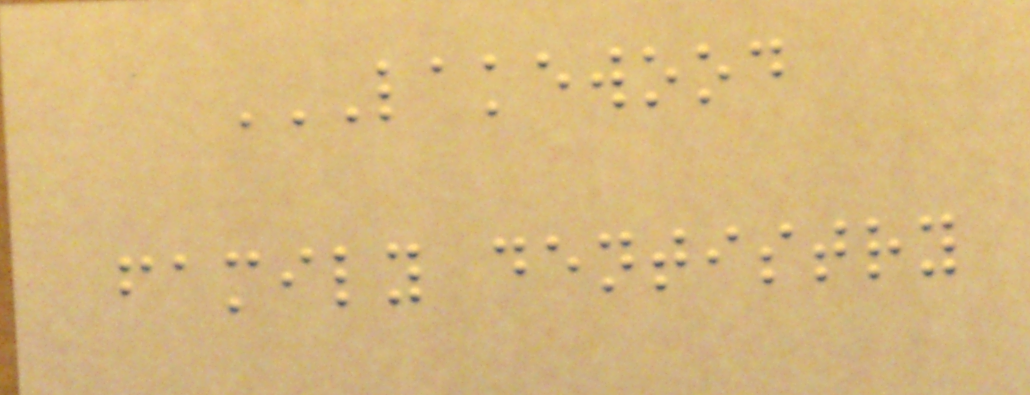LAKEWOOD
FAMILY DENTISTRY
